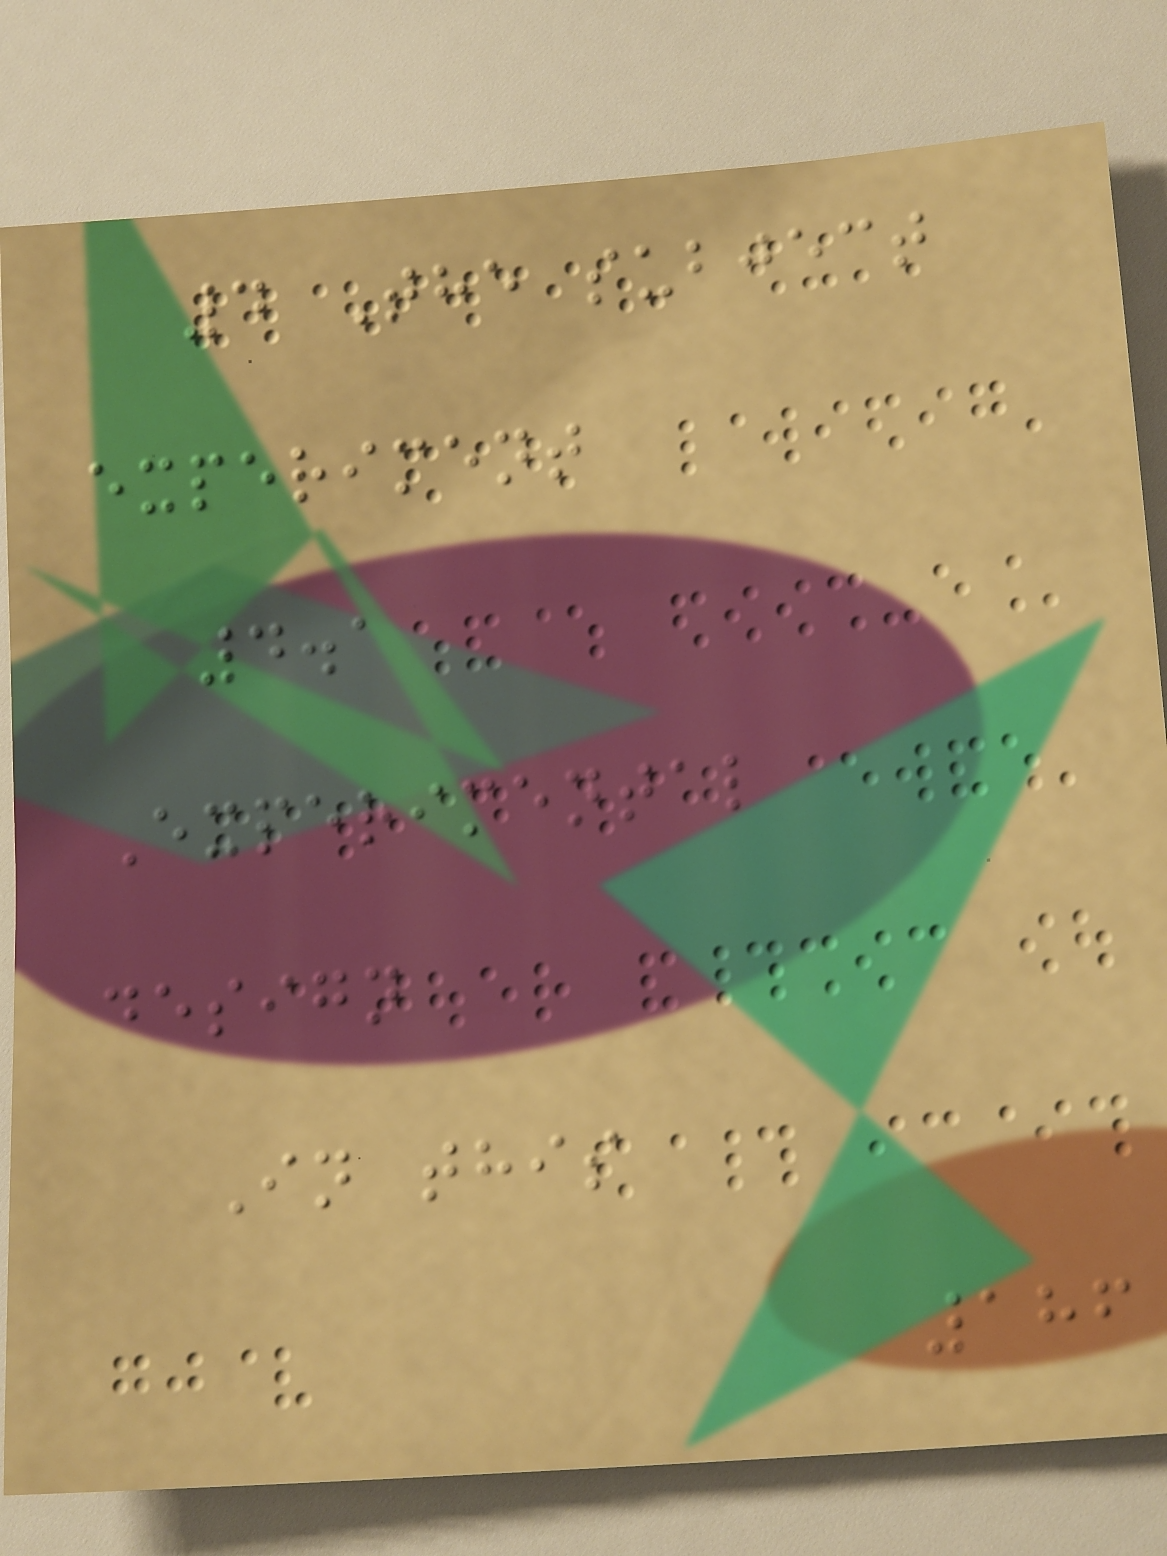4 The subject
experiment
4.1
Experimental
design
In this
186
